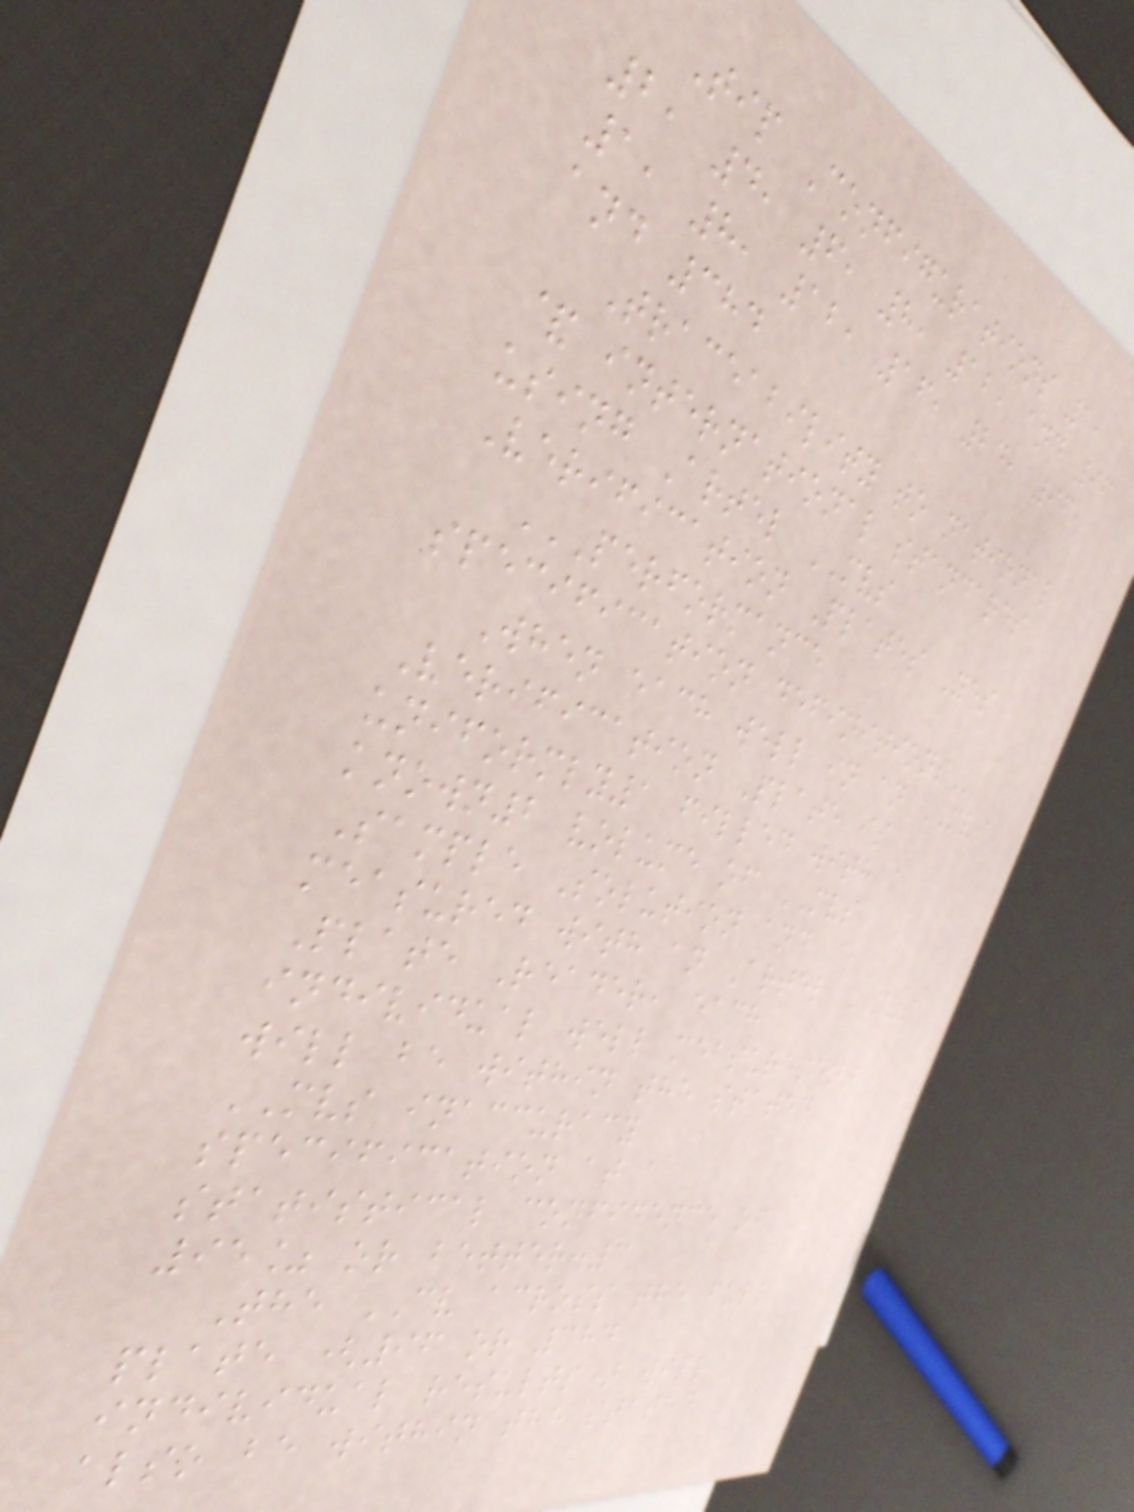Tip Configurations 1,
2, 4, 6, 8, 12, and 96
1, 8, 12, 16, 24, 96,
and 384
Traceability to national
& international standards
using Artel MVS
Verification Plates Yes
PERFORMANCE
SPECIFICATION DEFINITIONS
When each well in an MVS
Verification Plate is
uniformly1 filled with a
known2 volume of MVS
Sample Solution and
measured with an Artel MVS
Plate Reader, each
individual well measurement
will be within the stated
MVS inaccuracy
specification at a
statistical confidence of
95% or better.3
The CV across the full
plate (96 or 384
individual results) will
also be within the stated
